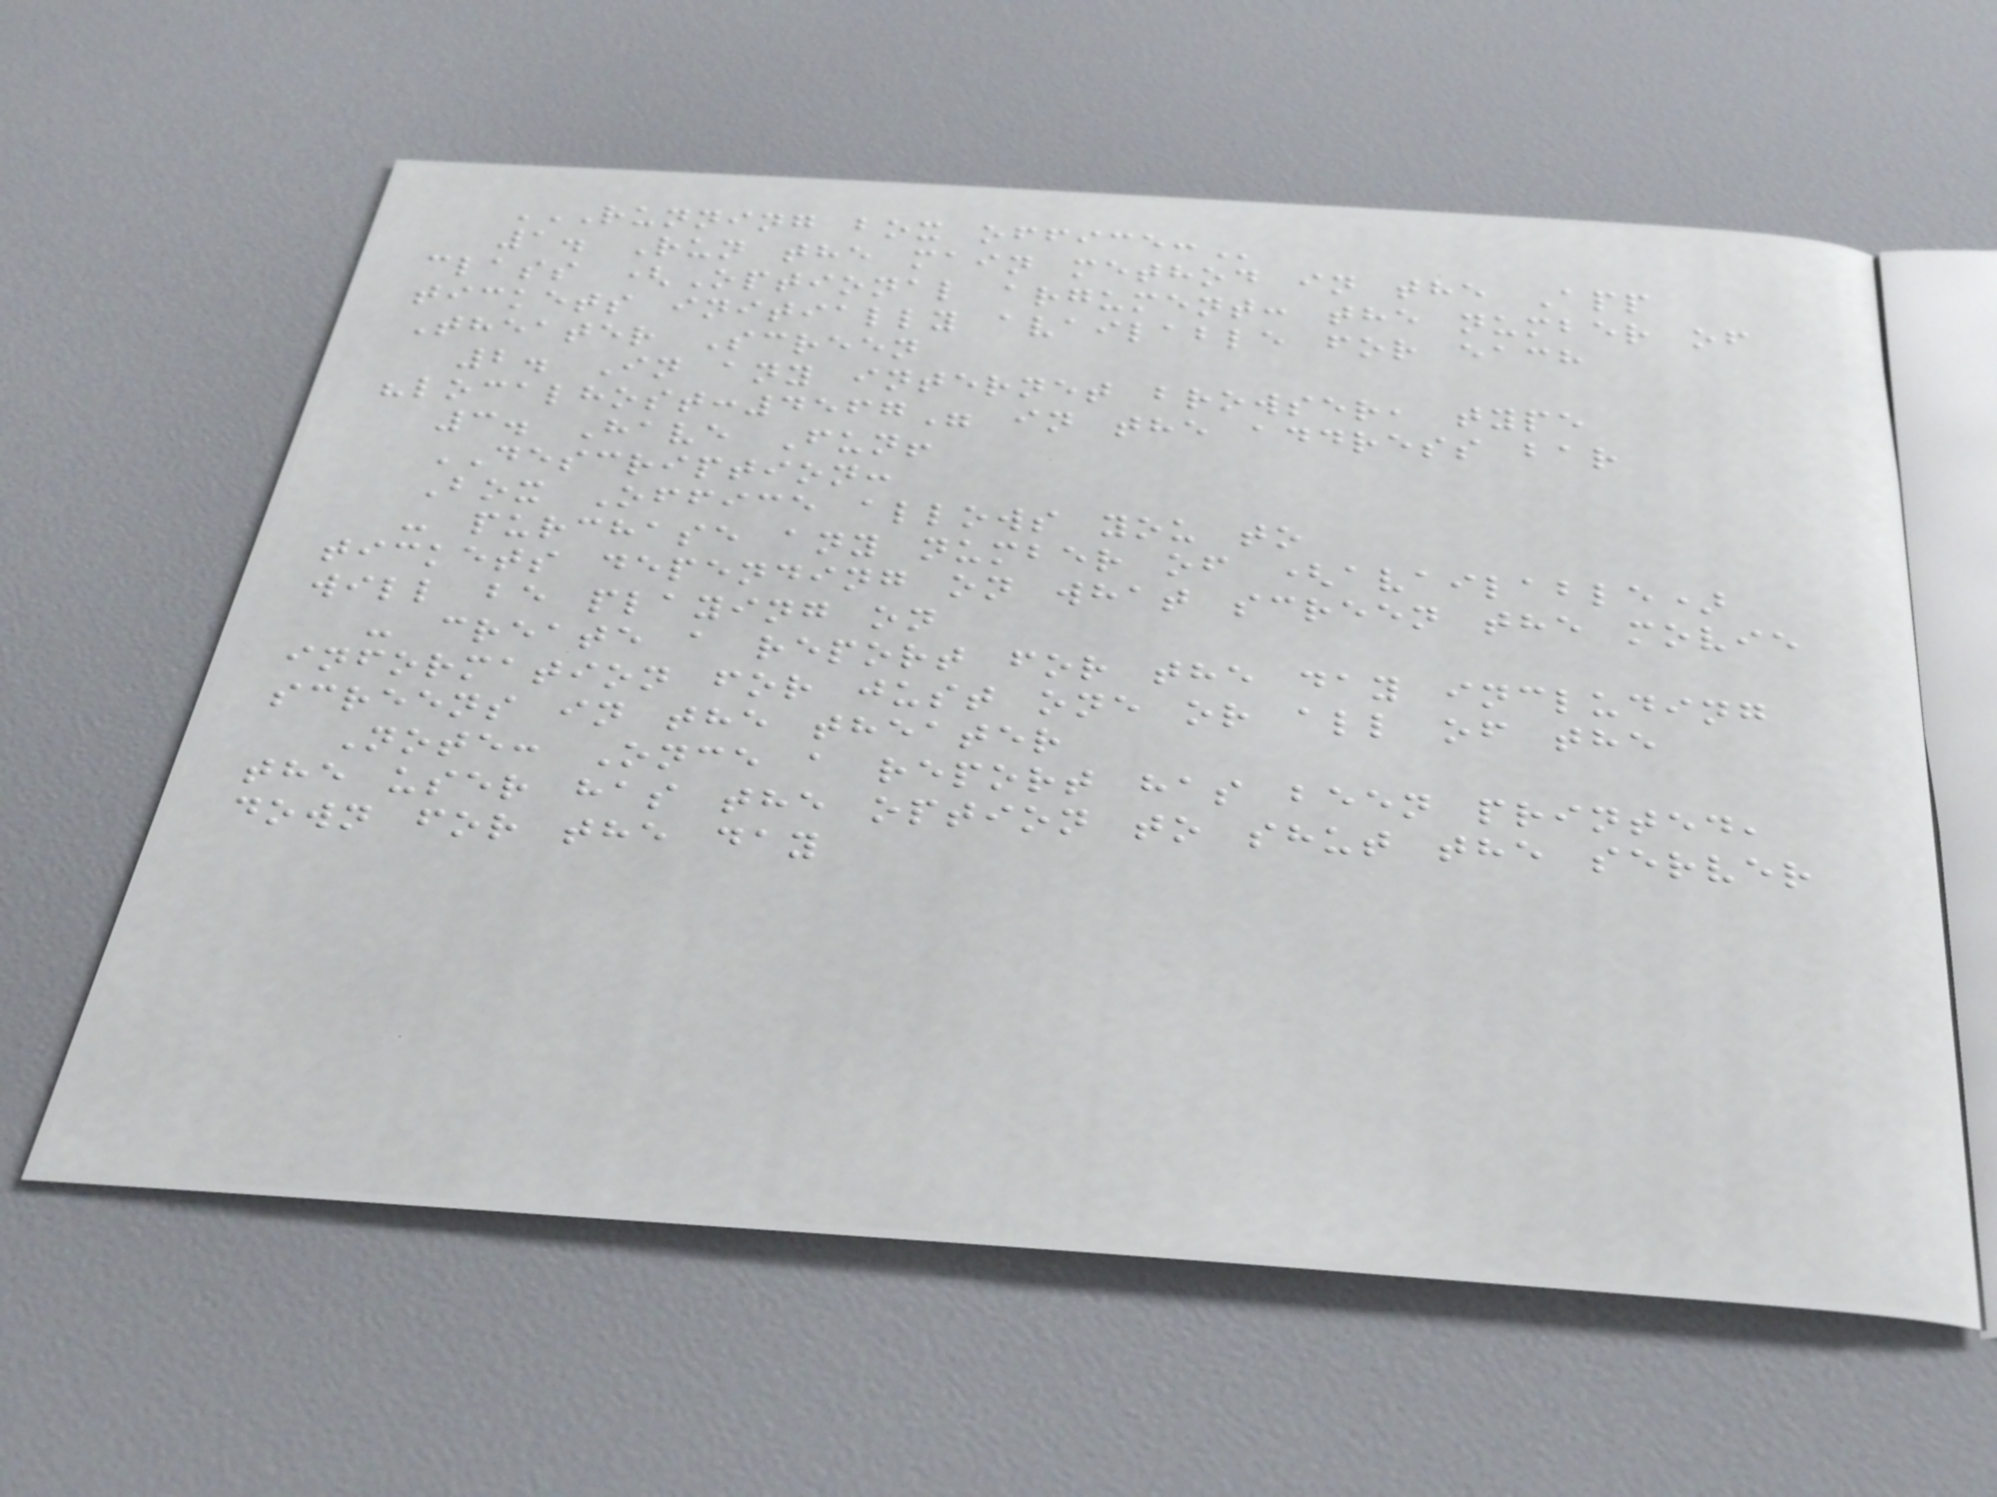RUNNING BOX OFFICE:
1. Run the main method in the App
class (Optional argument: the number of
tickets initially available for each
Theater Screen
2. In any internet browser, type
"localhost:4567" in the address bar
3. Have Fun!
DESCRIPTION:
Box Office allows you to
- purchase any number of (available)
tickets depending on what screen the movie
will be playing on
- create a report for the day including
information for just one or all of the
screens in the theater
Note: Once a report has been printed,
the user has the option to shut the server
down for the day
